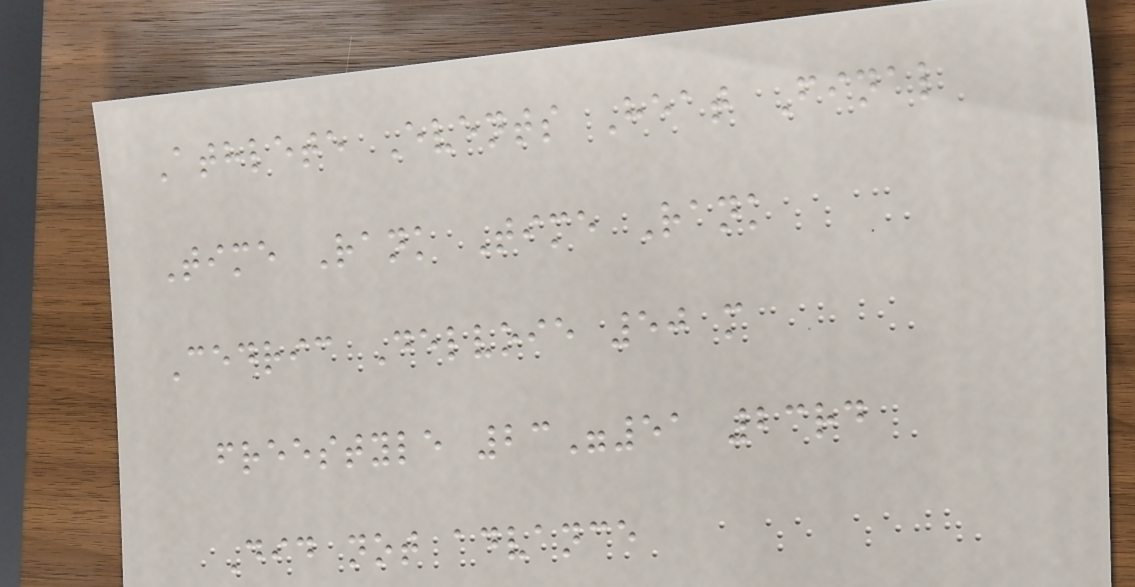Athlete Events Heat Final
Time Rank Time Rank
Cedric Delvoie 50 m
freestyle 23"51 23rd
Did not advance
